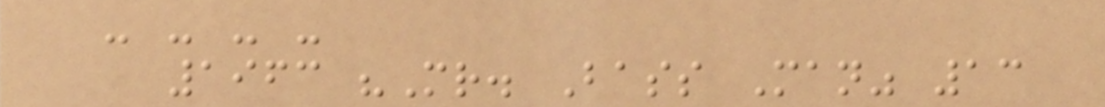- - - -
1963 "Mr. Bass Man" 13
